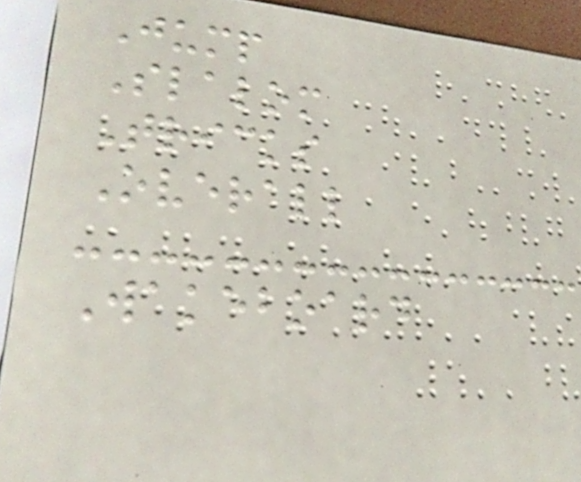Jump
Slalom
Tricks
Overall
Wakeboard
